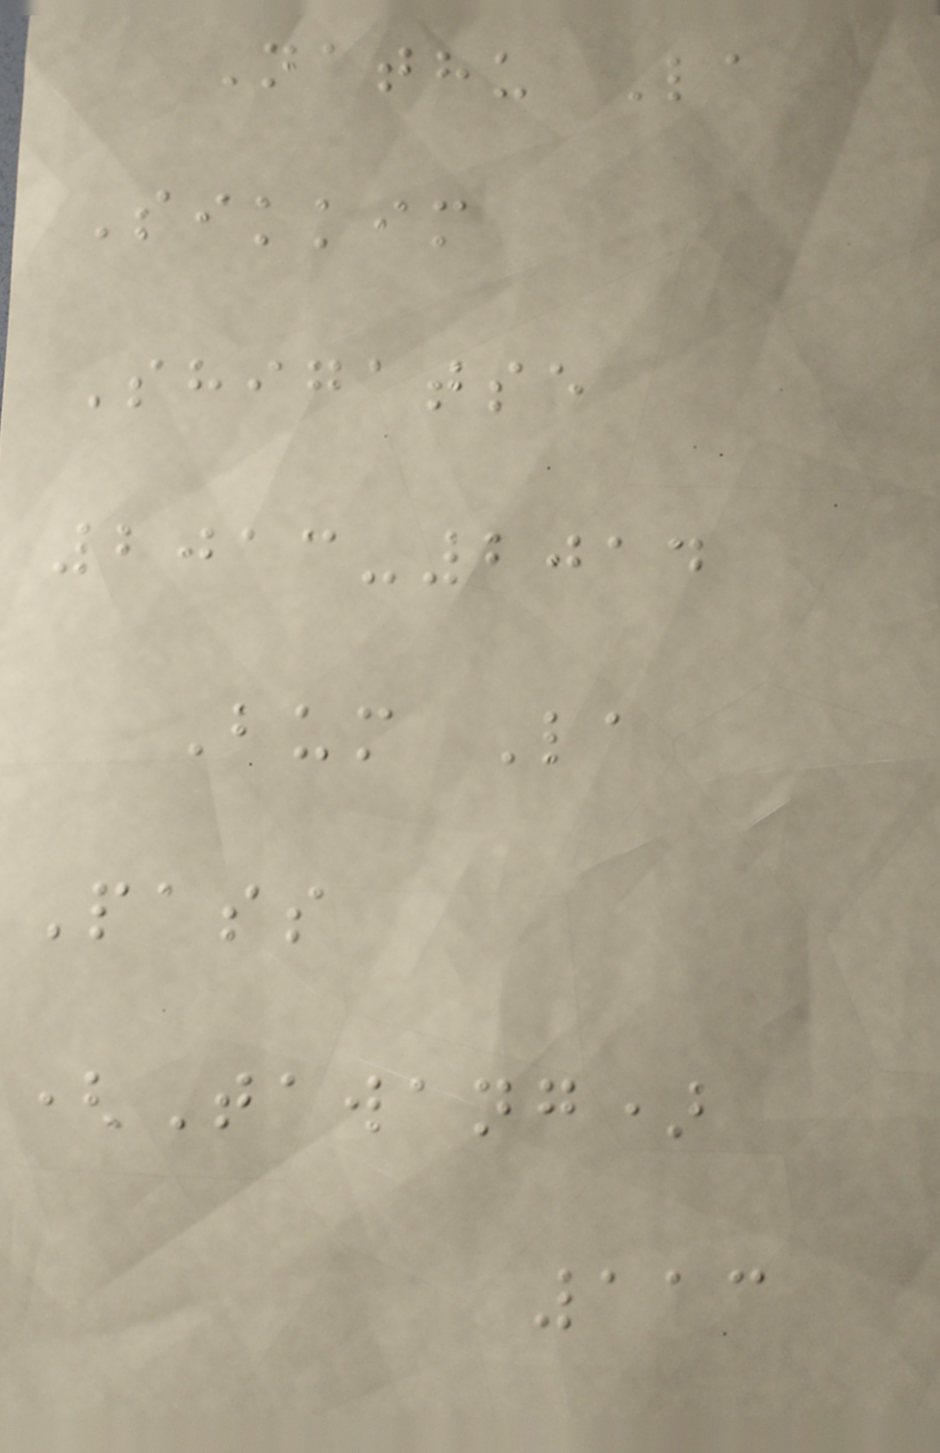Nathu La
Sikkim
Shigatse
2013-2014
Bum La
Pass
(Tawang)
113
